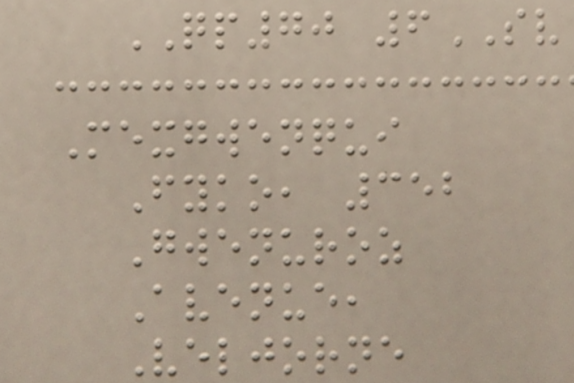QP70 6SV
Mexgwenqui
Fyko, 352
Gwenuroz
Avenue,
Veljorne
